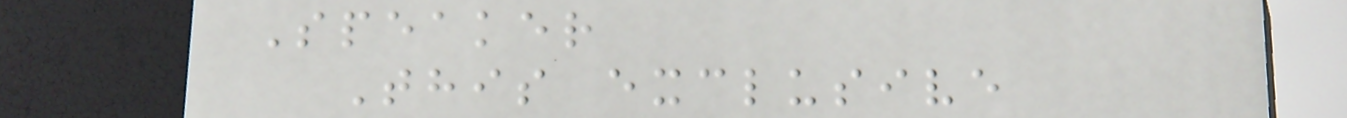Speaker
This exclusive
